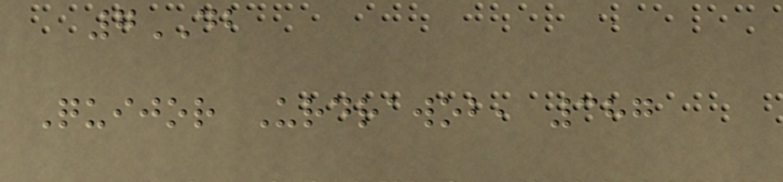7DB
Quijor Urdrawob, 387
